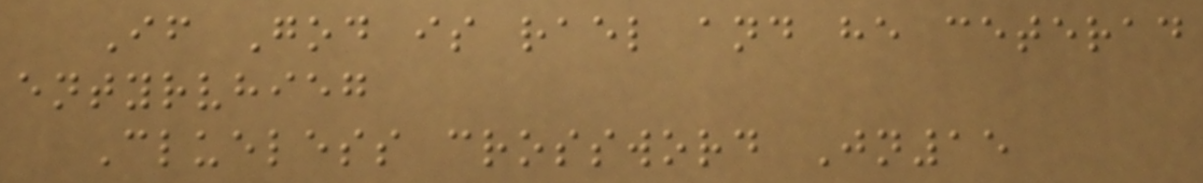If God is rael and he ceterad
entyrvhieg
Clueless crossword Jn15
